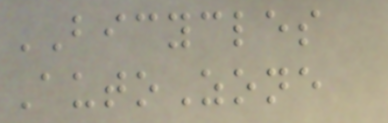BICYCLES
AutoZone
